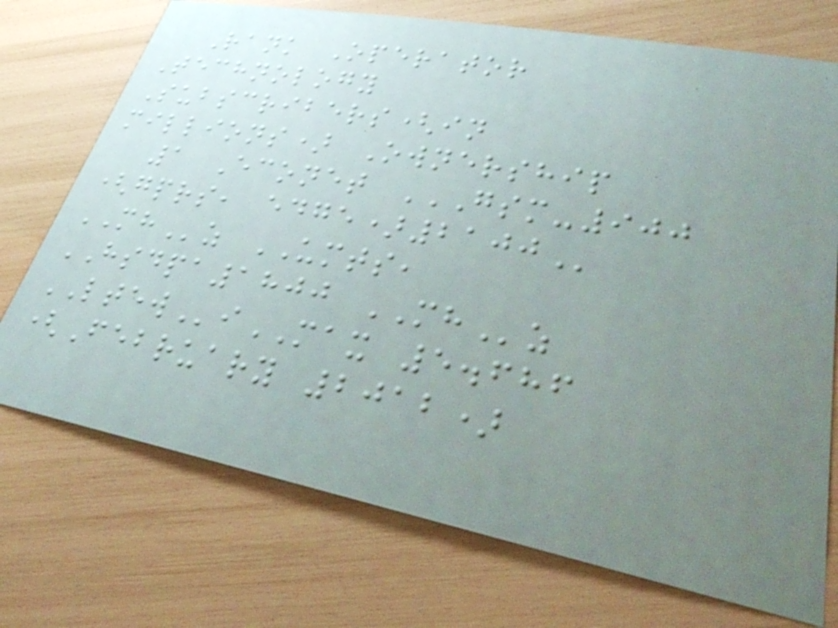Rank Operator
Technology
Subscribers(in
millions) Ownership
1 Econet GSM-900
(GPRS, EDGE)2100
MHz UMTS,
HSDPA1800 MHz
LTEWiMAX 5.686
(February 2012)
